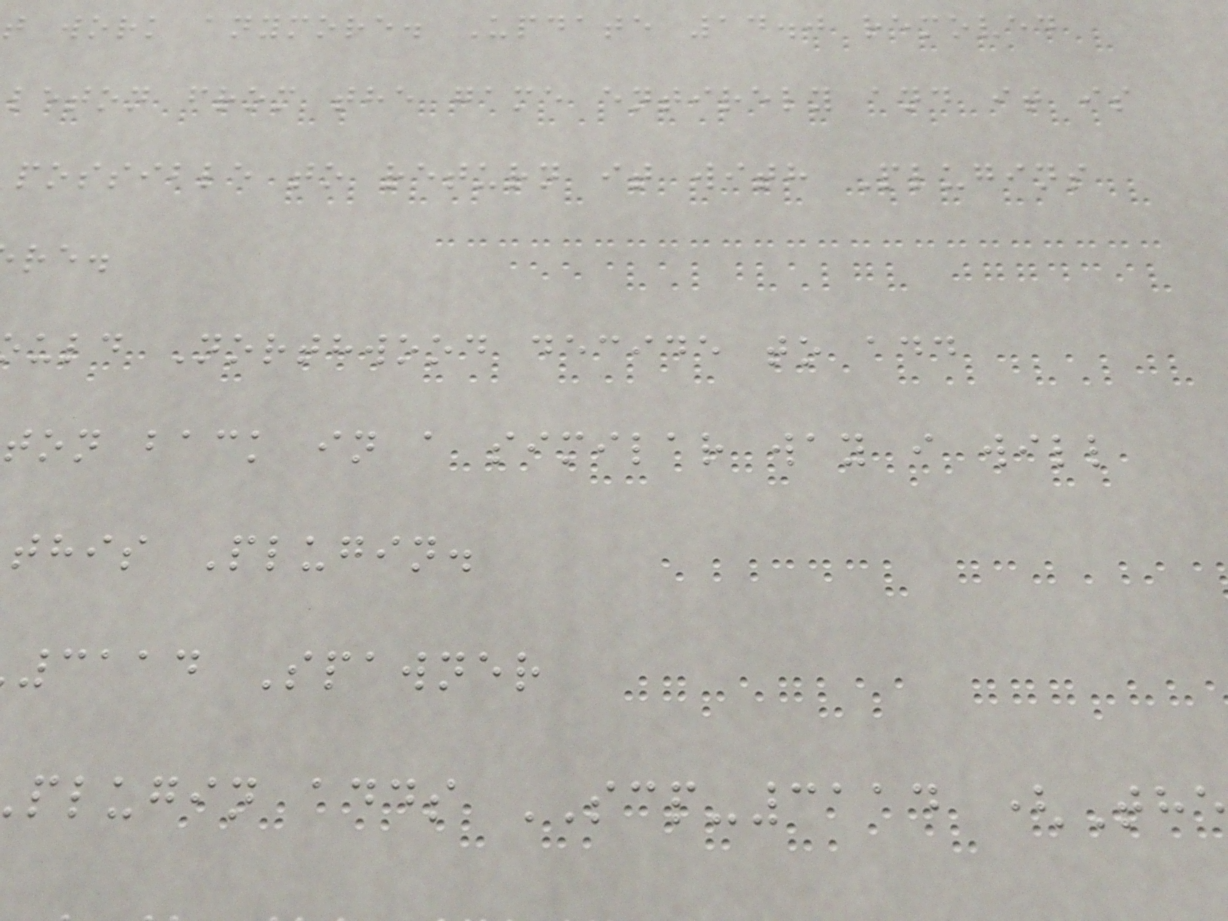t work anymore. Update 14.0 removed
leton from the game entirely and it is
possible to return it with Plugins
uld Northwood decide to add
ton back in a similar way i will
this Plugin.
3114 Spawner
plugin adds SCP-3114 (Th
